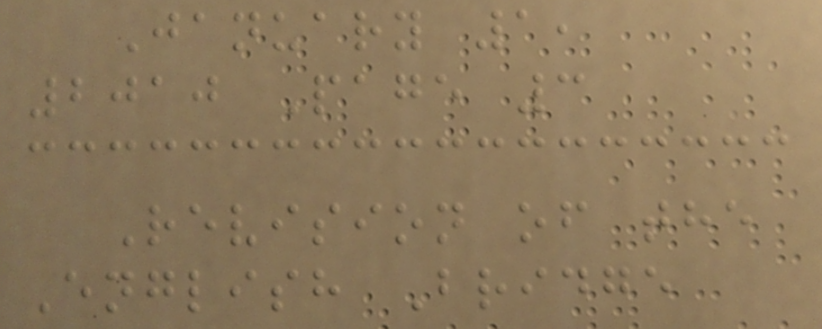January 1,
2010 Page 3
Revision of the
English Bridge
